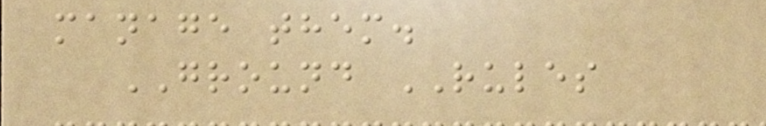manage them.
GROUND RULES
